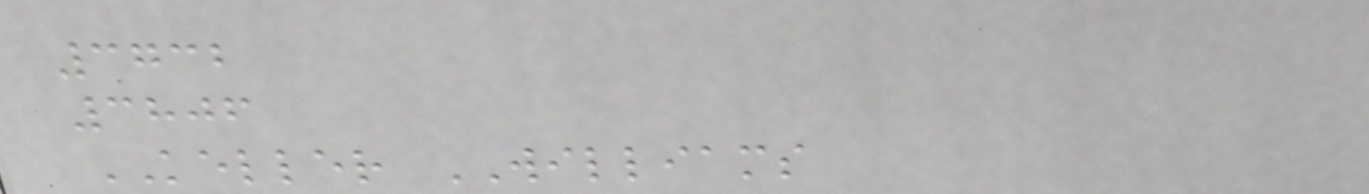3732
3806
KELLER WILLIAMS
